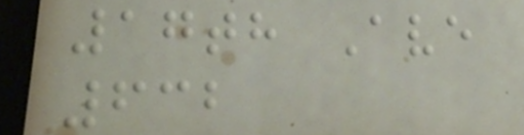17th Ave
632
